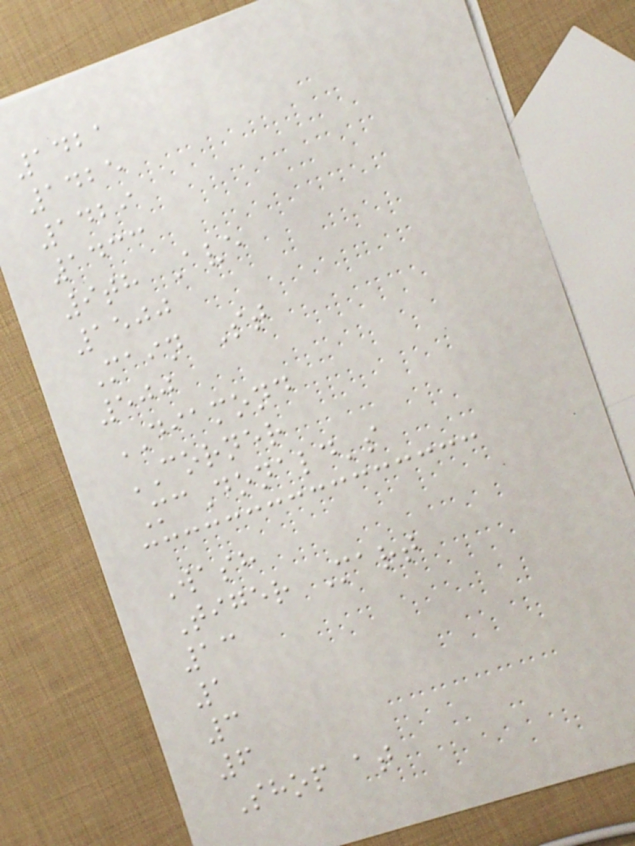1421
1425
1429
1433
9th Ave
1500
Main St
500
DIAMOND
CORNER
McDonald's
Wash
Tiger Mart
13
1
3
6
Shop at
